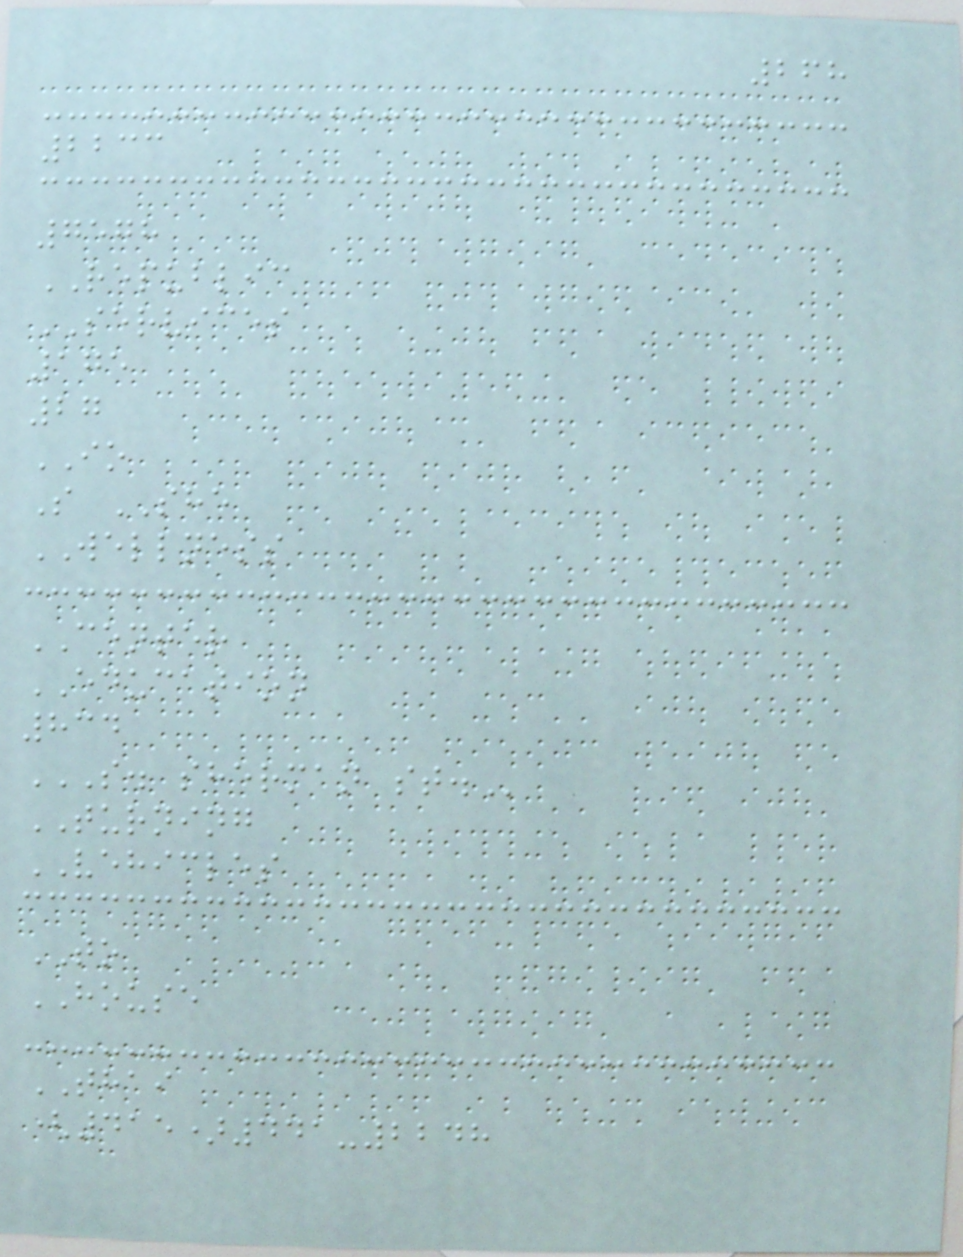268
2233
7578
REPUBLIC
SERVICES
175
27
IO
S SHE
WELLNESS
CENTER
EDUCATION
834
S. SHERMAN ST.
TURNING
VEHICLES
TO
HOUSE
THAI
(415)441-2248
